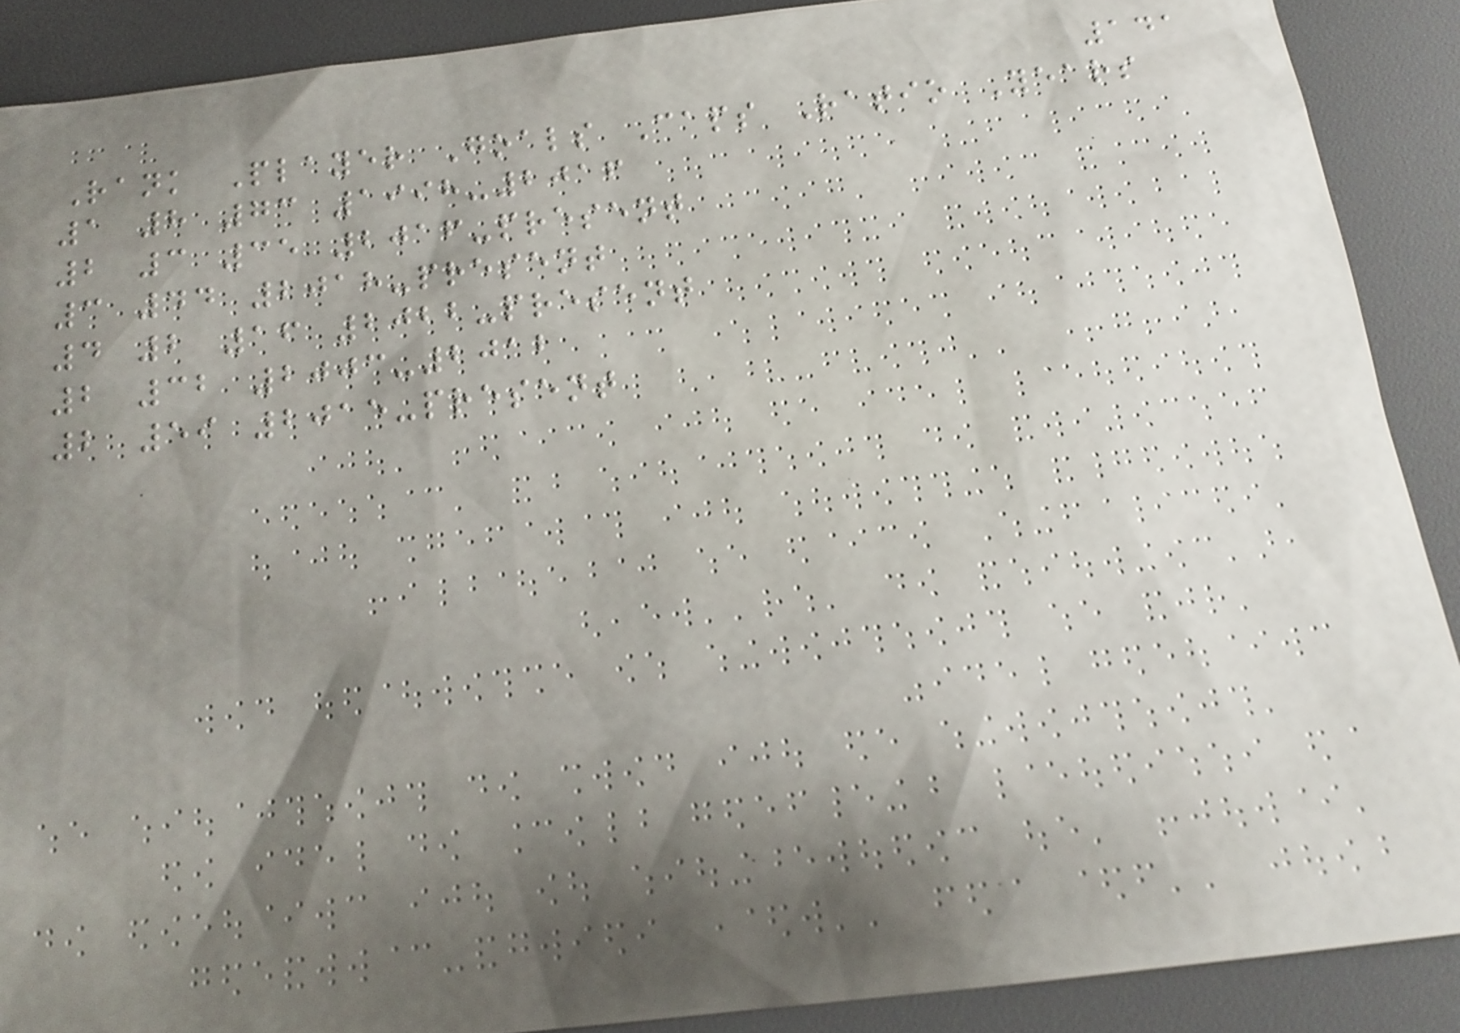141
Rank Player Goals Caps Ratio Years
1 8 73 1998-2016
2 3 35 2016-present
3 44 2018-present
4 2 16 2022-present
2 32 2003-2012
2 59 2015-present
